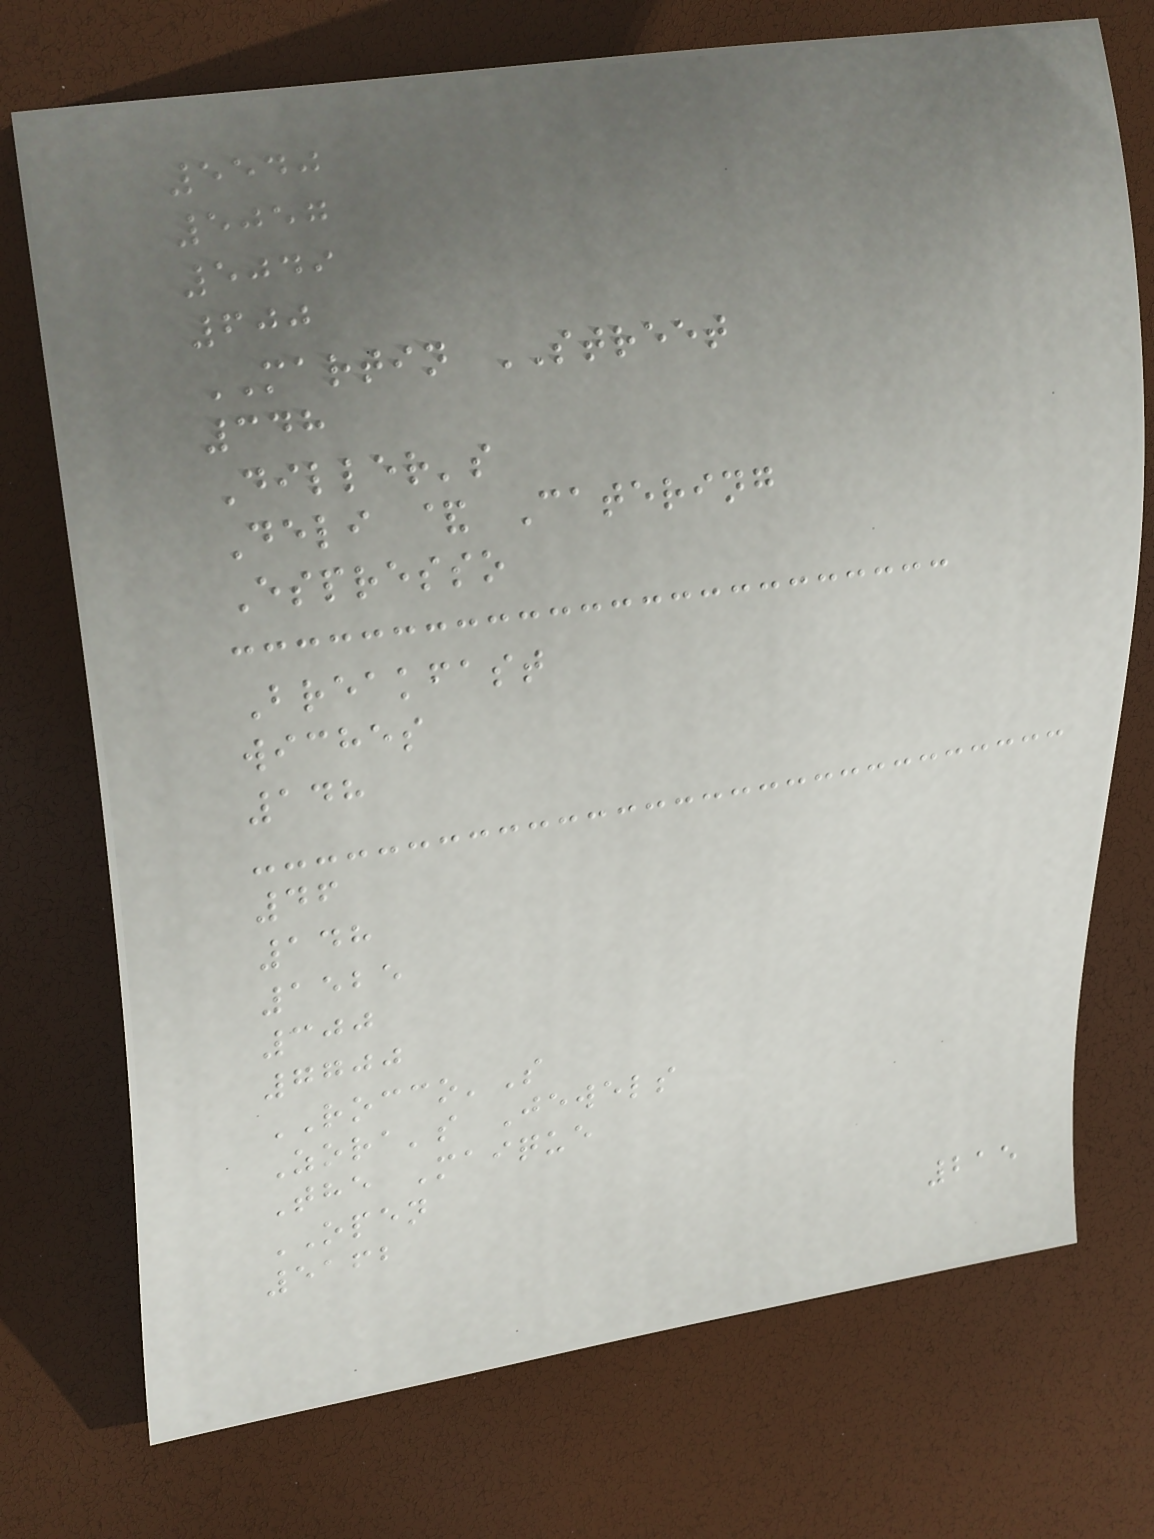5540
5057
5049
600
MARTIN STREET
348
Diller's
Deli & Catering
Espresso
Breakfast
wiches
148
46
148
1525
300
7700
ROCCO'S
Zora's Jewels
The Maique
OPEN
5162
215
